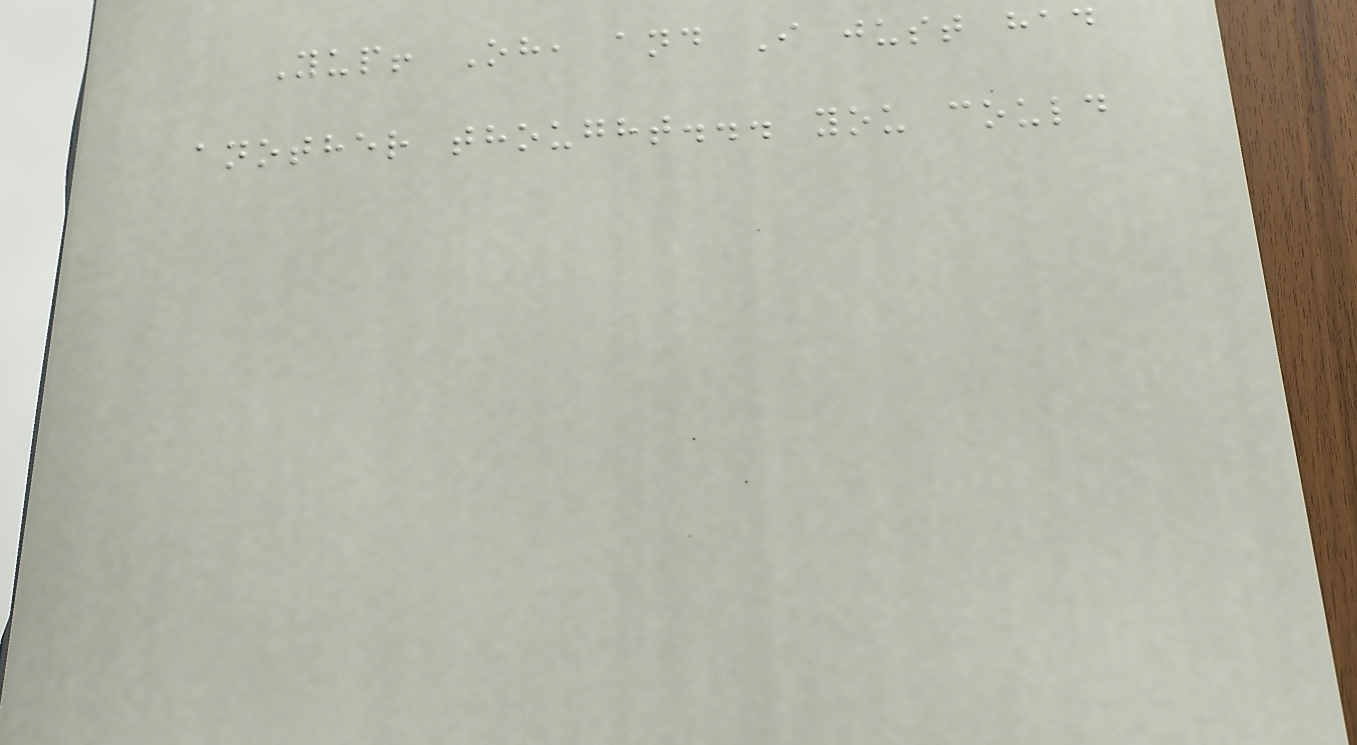Yup! Oh, and I just had
another thought... you could
